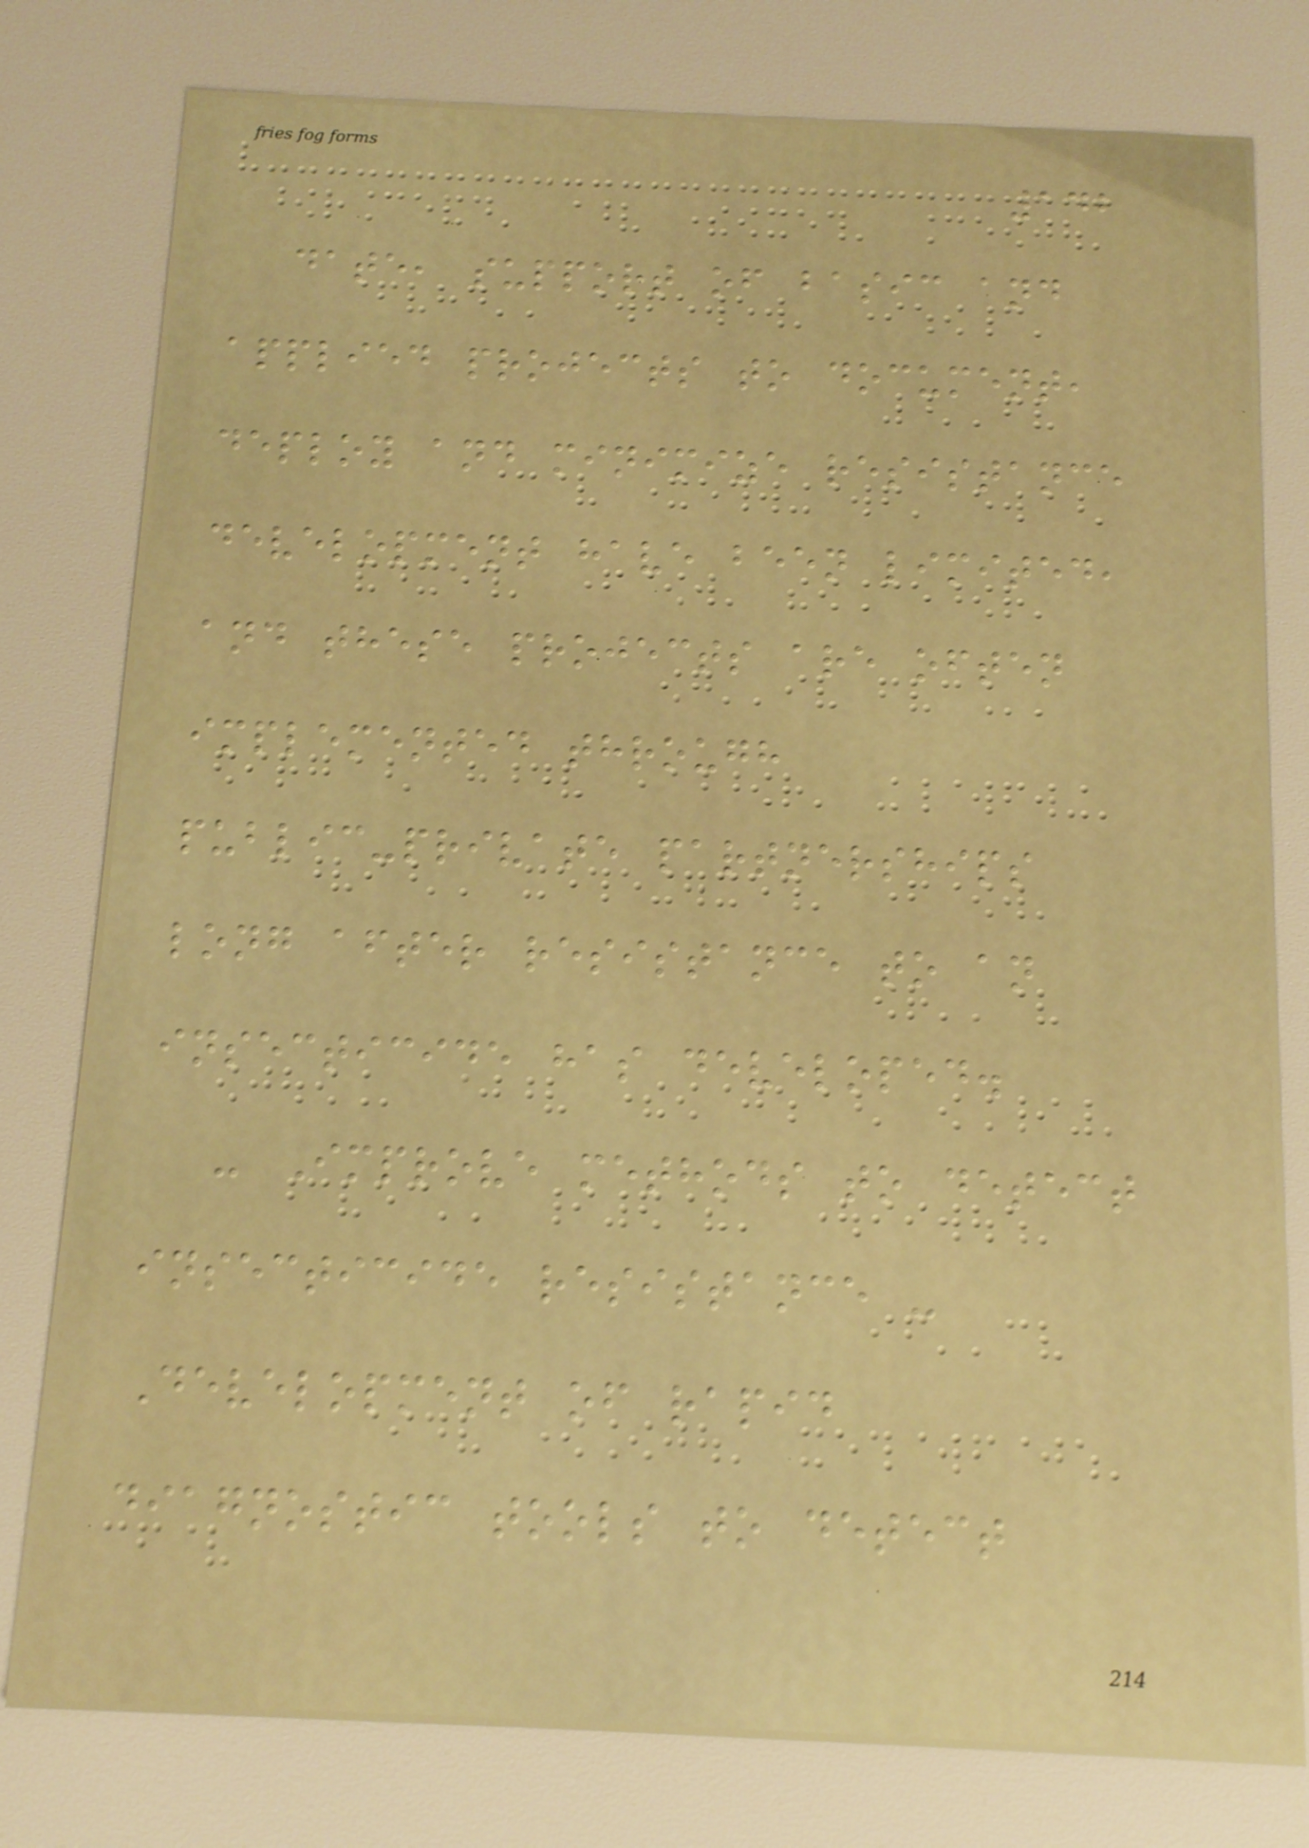142
date, support of basic and
applied projects to document,
deploy and minimize resistance
development have been limited,
and these projects are often
implemented through
public-private partnerships
long after resistance to an
insecticide has developed.
- Improve methods to detect
insecticide resistance -
Development of rapid
diagnostic tools to detect
